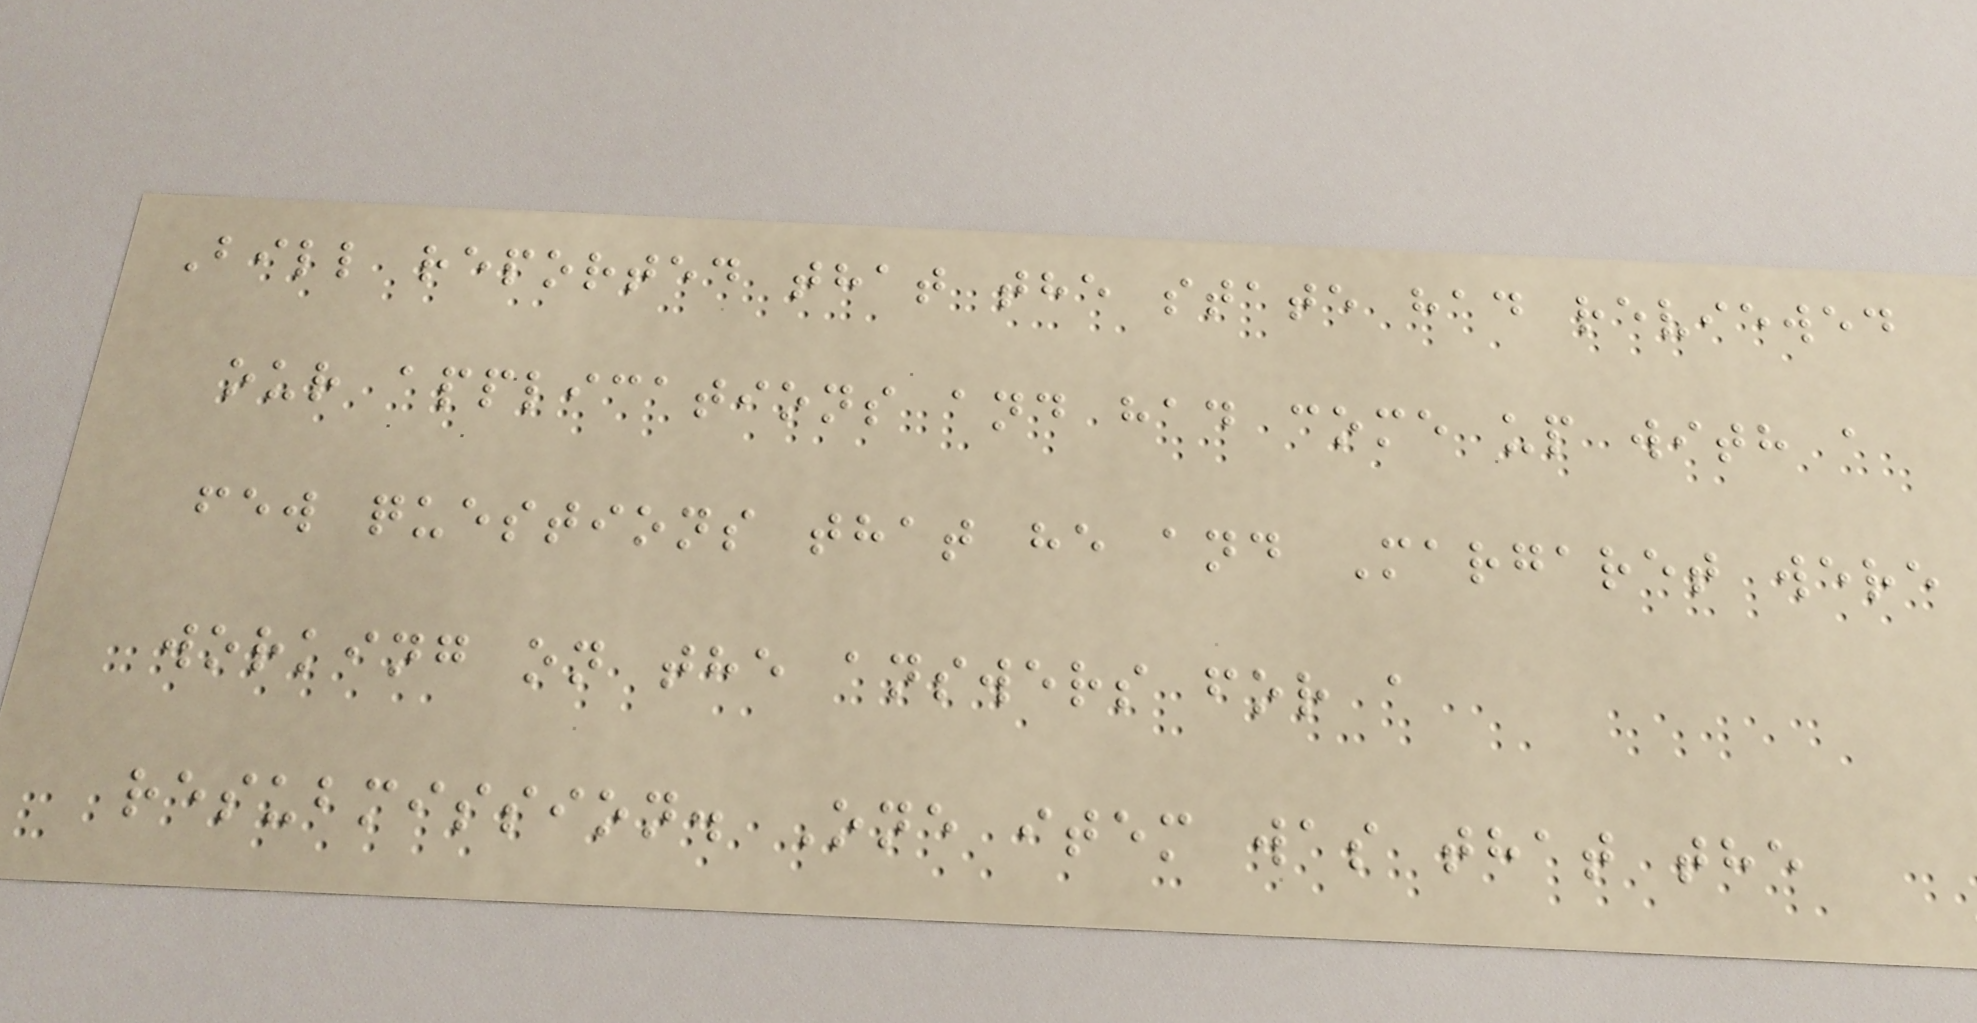Bill reported that the state had reviewed
our applications and had come up with a
few questions that he and Margaret were
working on the answers for a
resubmission. One item was that the
